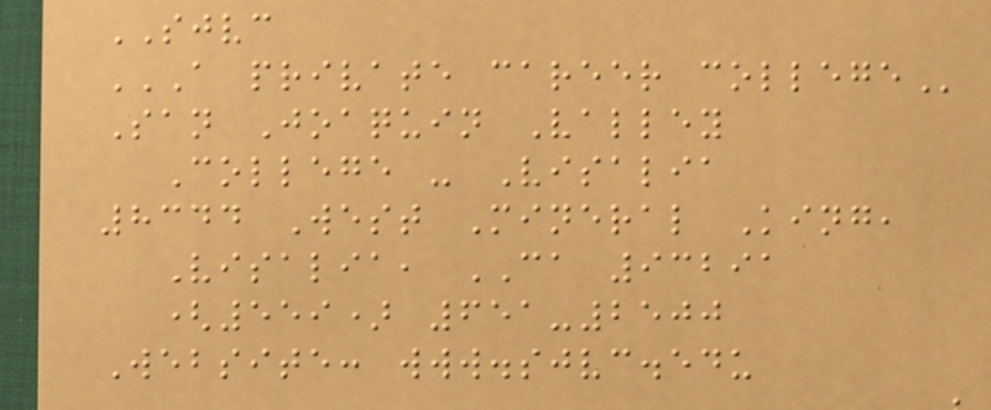SJVC
A PRIVATE CAREER COLLEGE
San Joaquin Valley
College - Visalia
8344 West Mineral King,
Visalia, CA 93291
(559) 651-2500
Website: www.sjvc.edu
